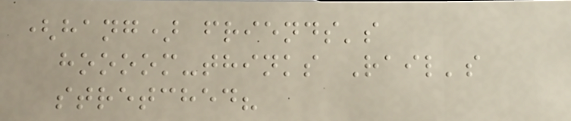(hang) friends's
hoooom-thinks Rail's
stretched?
